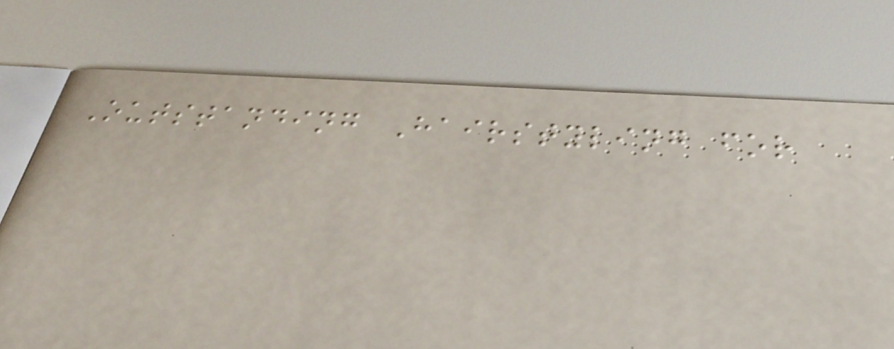Outstanding Hairstyling for
